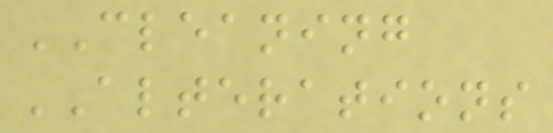CLEANING
ALTERATIONS
